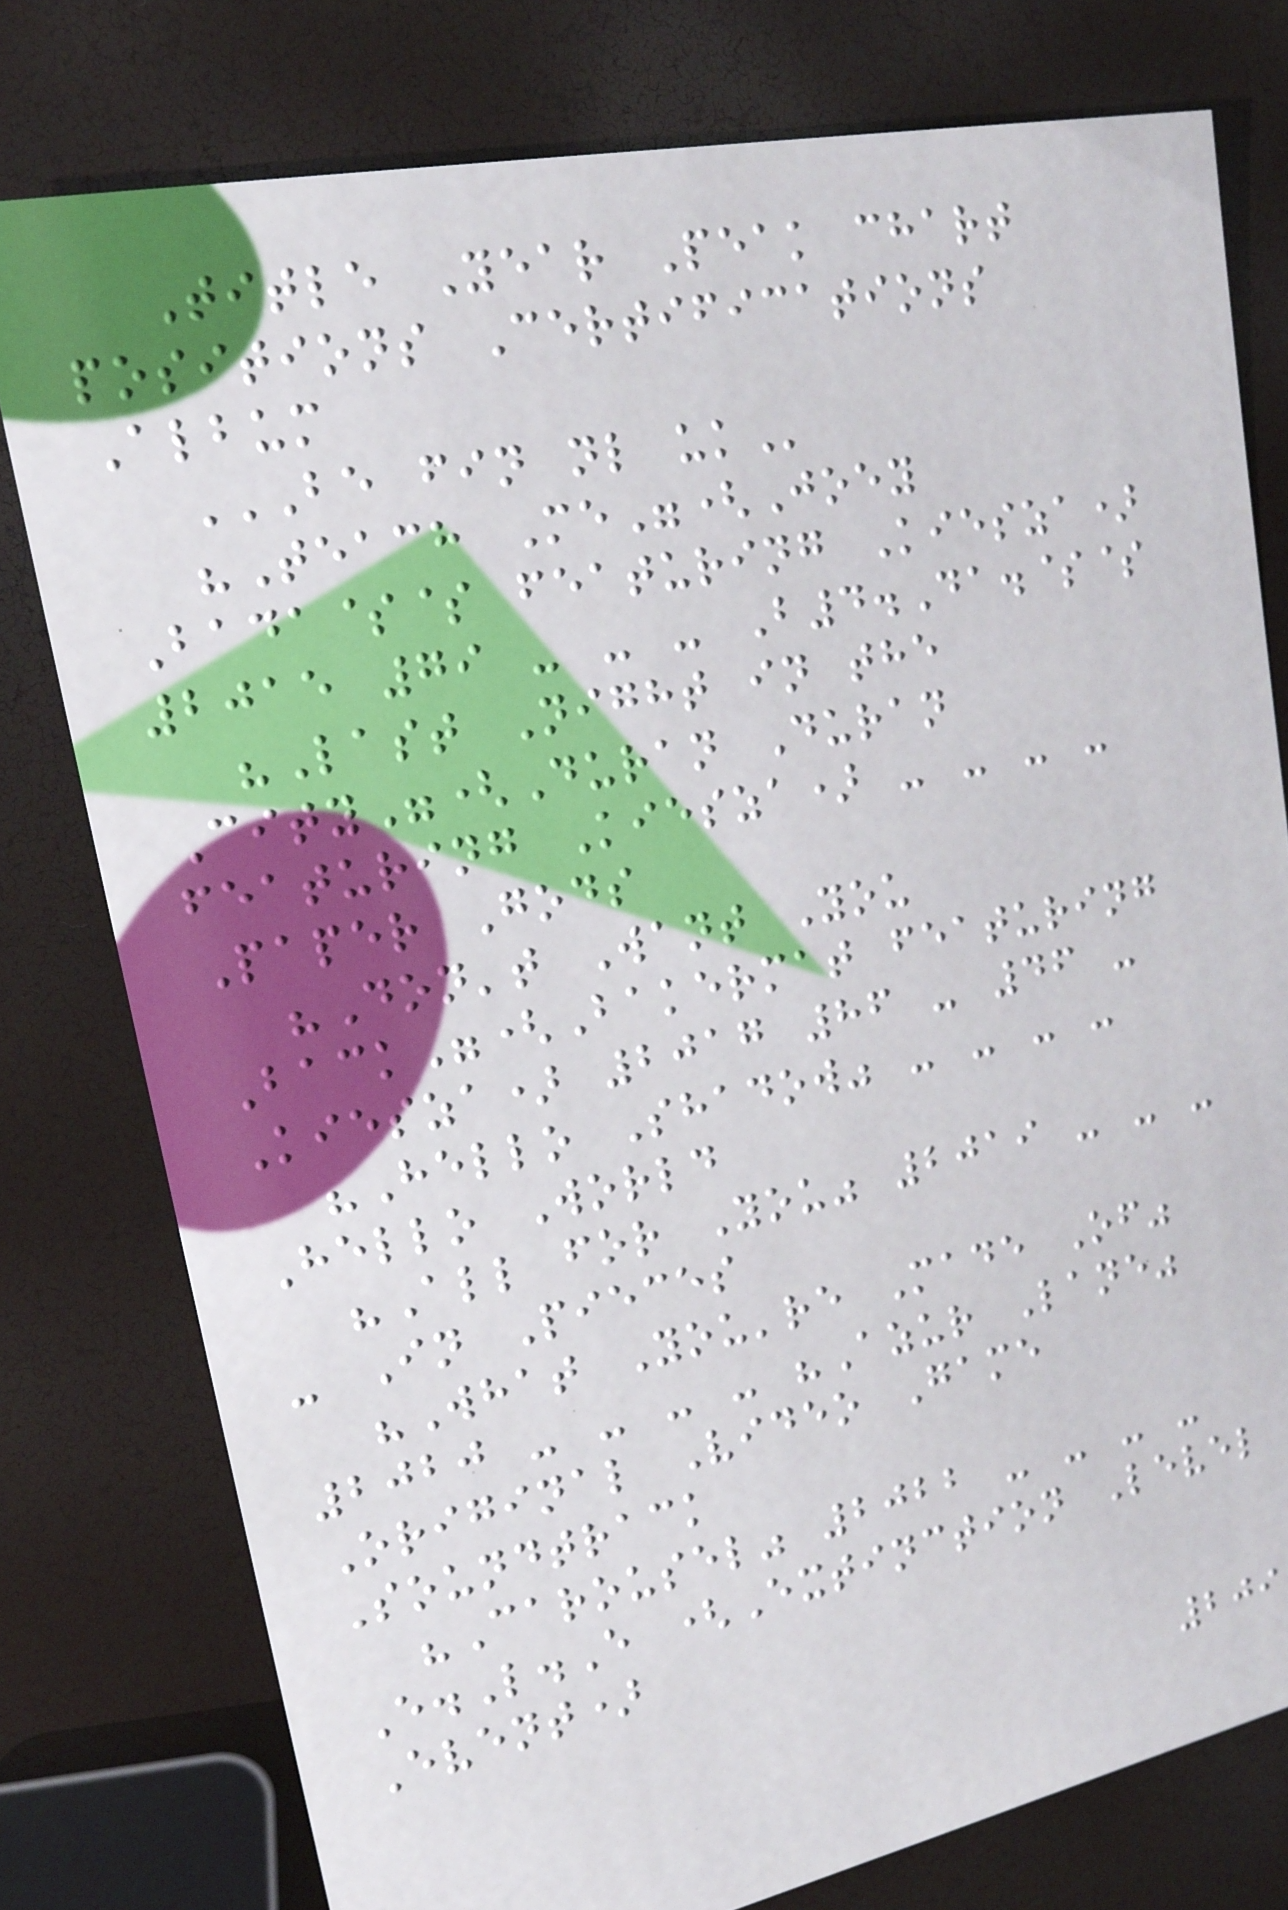Title Year Peak chart
positions Certifications
Album
BE FIN NL UK
"Teach Me"(Joey
Bada$$ featuring Kiesza)
2015 79 - - - B4.Da.$$
"Last Night in the
City"(Duran Duran
featuring Kiesza) - - - -
Paper Gods
"Don't Want You
Back"(Bakermat featuring
Kiesza) 2017 86 - 46 -
"Hello Shadow" - - - -
Hello World
"All for You" 2019 - - -
- In Pieces
"What You're Made Of"
2020 - - - - "Azur Lane"
Original Video Game
Soundtrack
"Carousel" 2022 - - - -
E.L.E (Extinction Level
Event)
209
